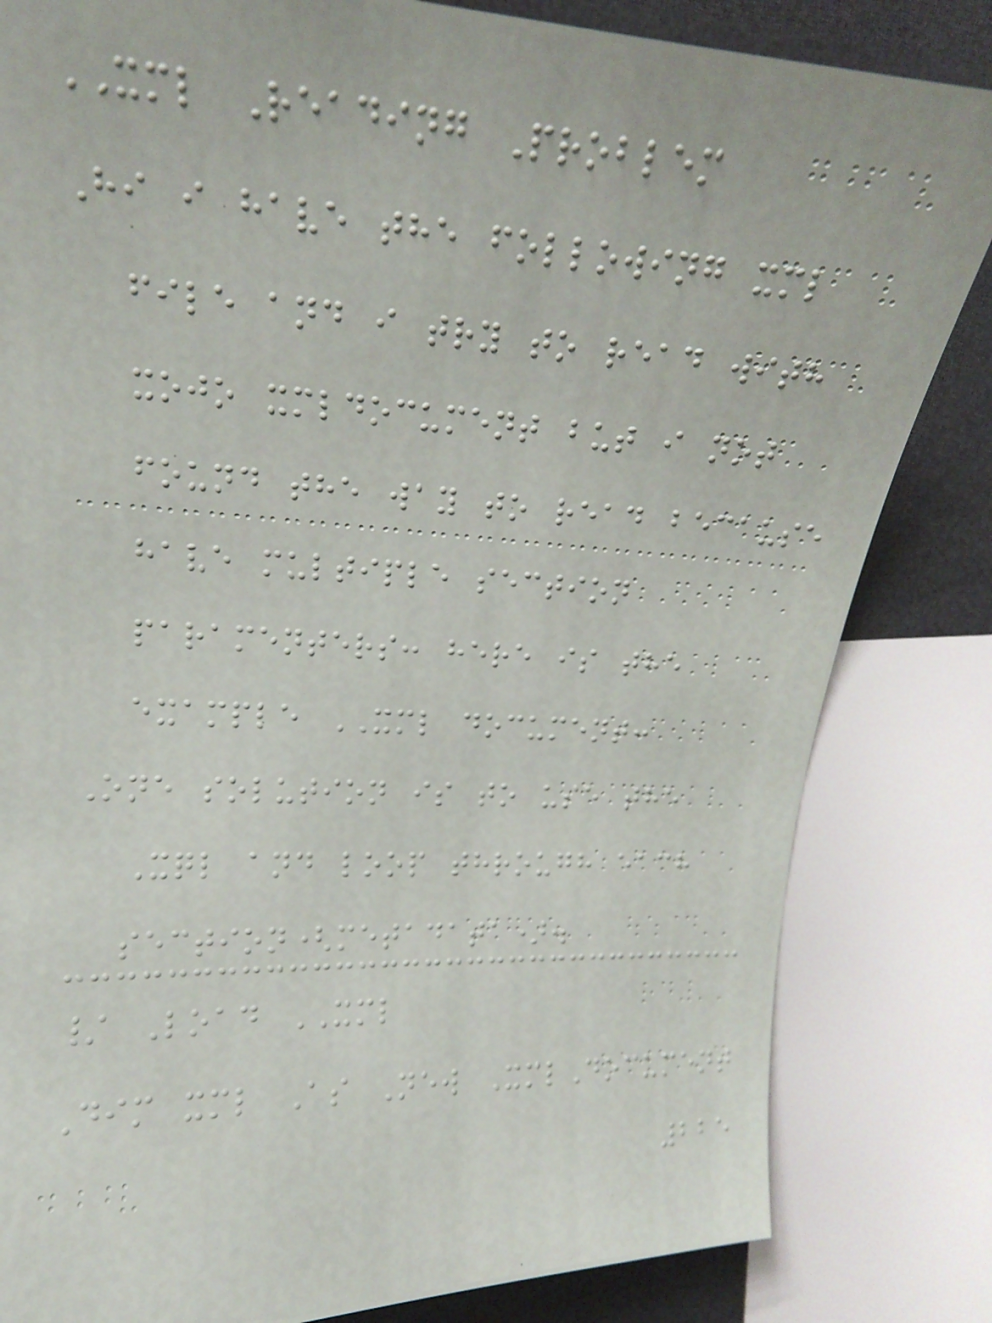XML Reading Problem
Hi i have the following xml
file and i try to read with
xojo xmldocument but i not
found the way to read because
have multiple section
paramenters: here is the
example XML document:
One solution is to use the
Xql and loop through each
section(metadata).
/ Load XML
Dim xml As New XmlDocument
225
